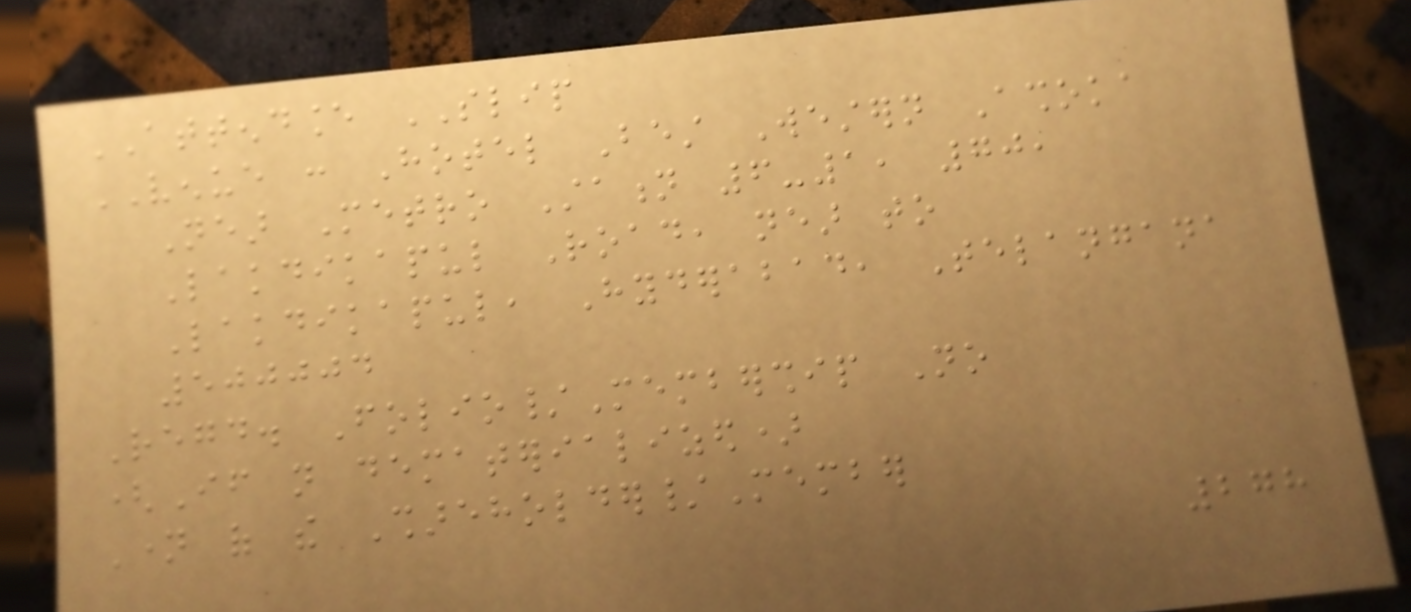ATTENDANCE SLIP
VENUE : Hotel Best Western Ashoka
Near Metro Station 6-1, 70,
Lakdikapul Road, near to
Lakdikapul, Hyderabad, Telangana
500004
Regd. Folio/Membership No
(If not dematerialized)
Name of the Shareholder/Member
278
